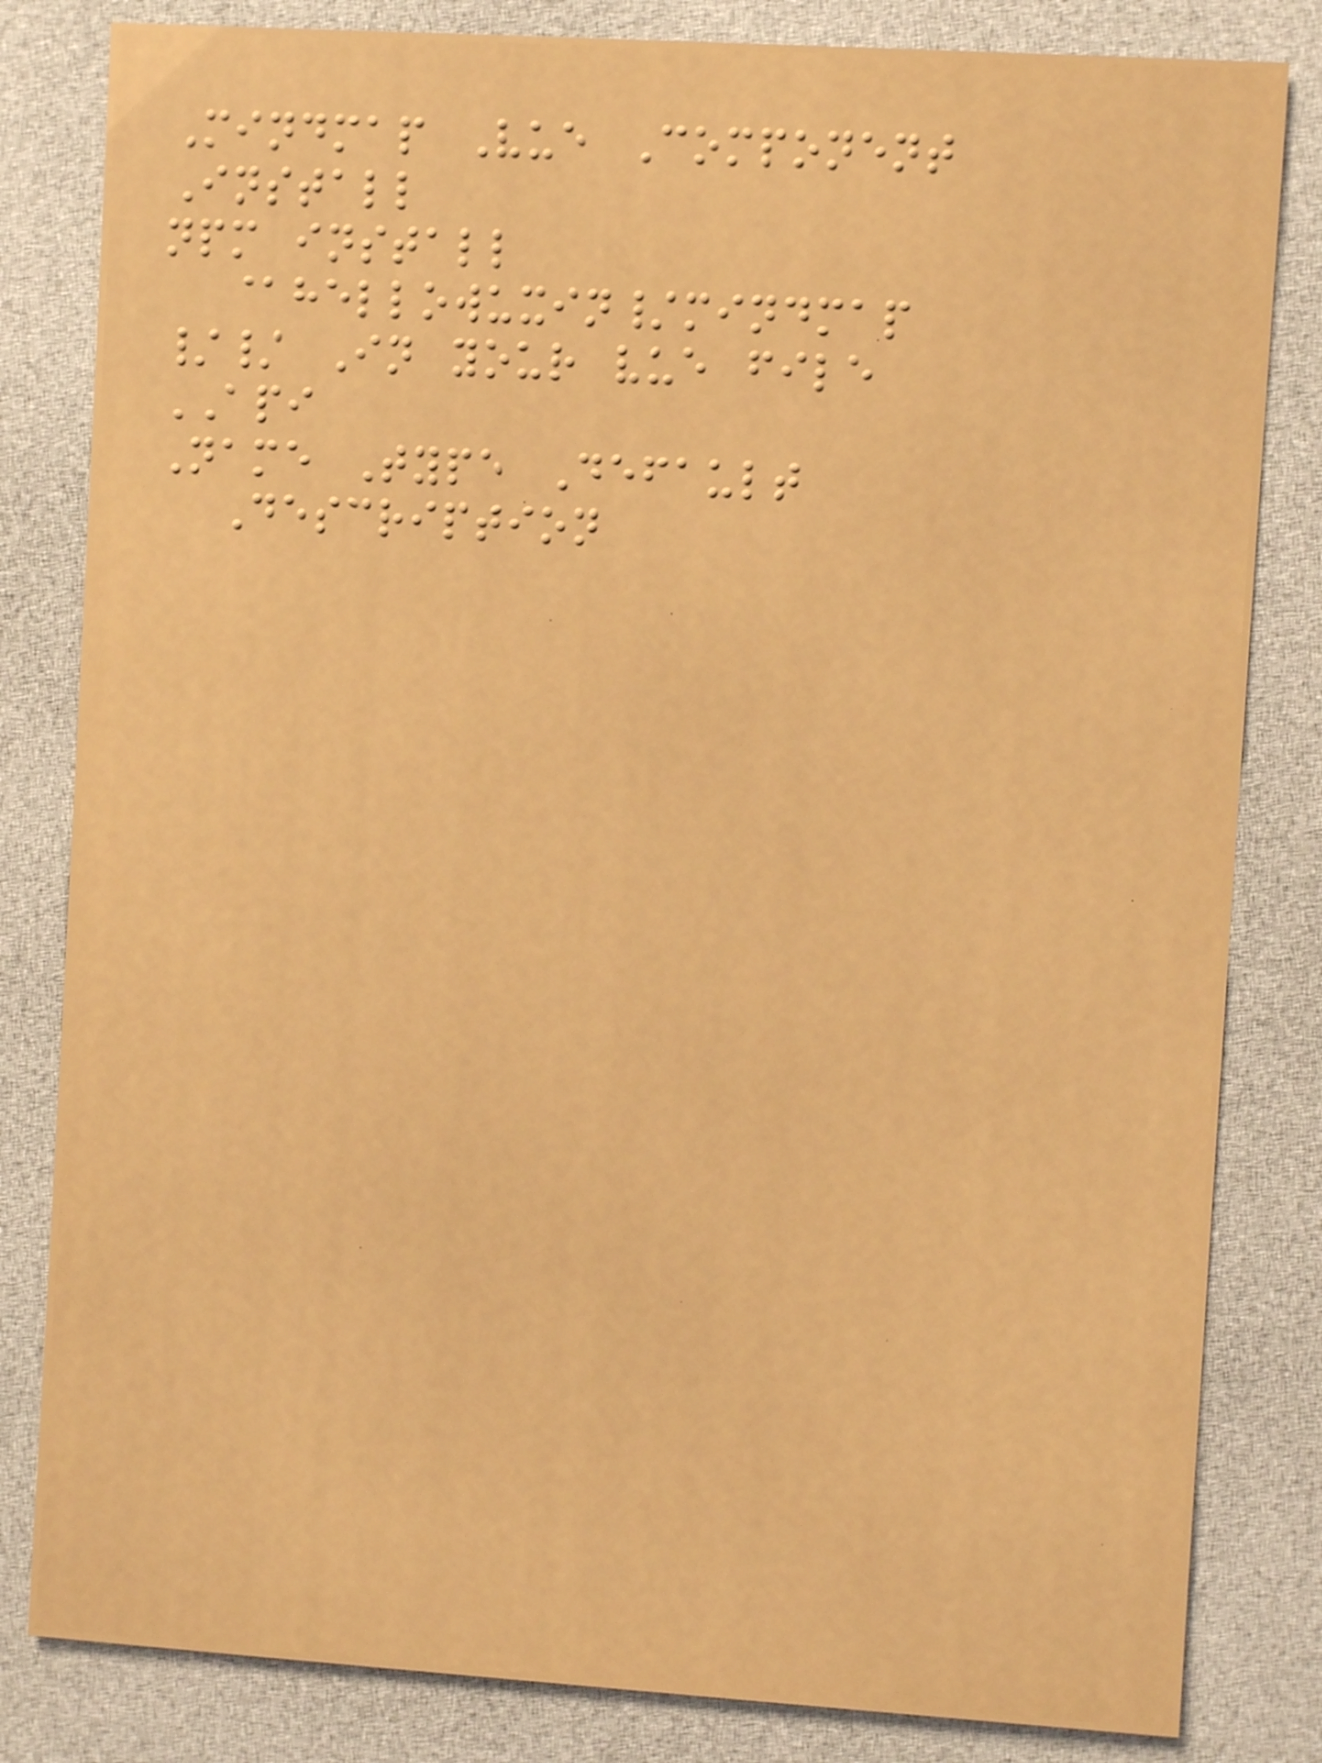Mindmap Vue Component
Install
npm install
@hellowuxin/mindmap
// In your vue file
API
Name Type Default
Description
